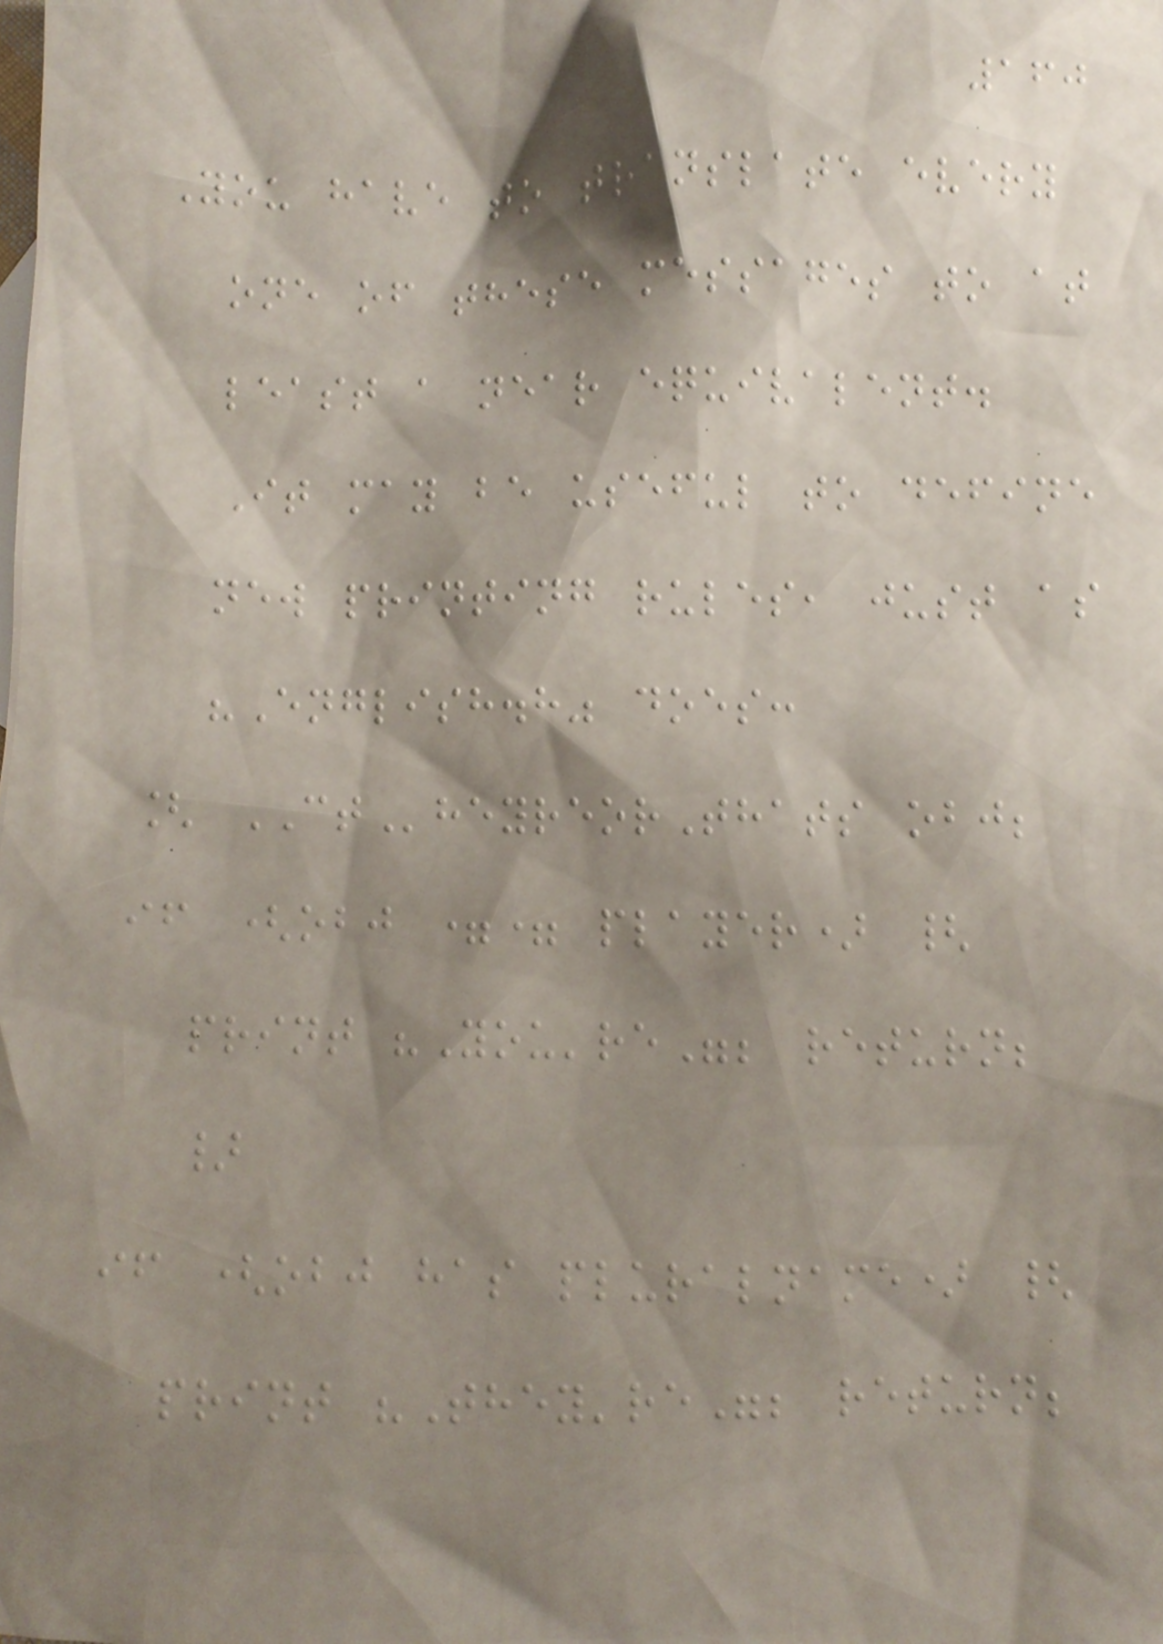160
You have to translate every
one of these messages to at
least a near equivalent.
It may be useful to define
new printing rules, just as
"English.h" does:
[ CTheyreorThats obj;
if (obj == player) {
print "You're"; return;
}
if (obj has pluralname) {
print "They're"; return;
